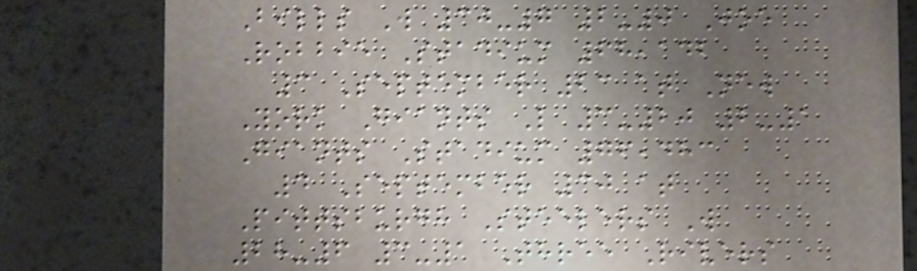Bills W 30-7 2-0 Joe
Robbie Stadium 68,142
3 September 23 at New
York Giants L 3-20 2-1
Giants Stadium 76,483
4 September 30 at
Pittsburgh Steelers W
28-6 3-1 Three Rivers
